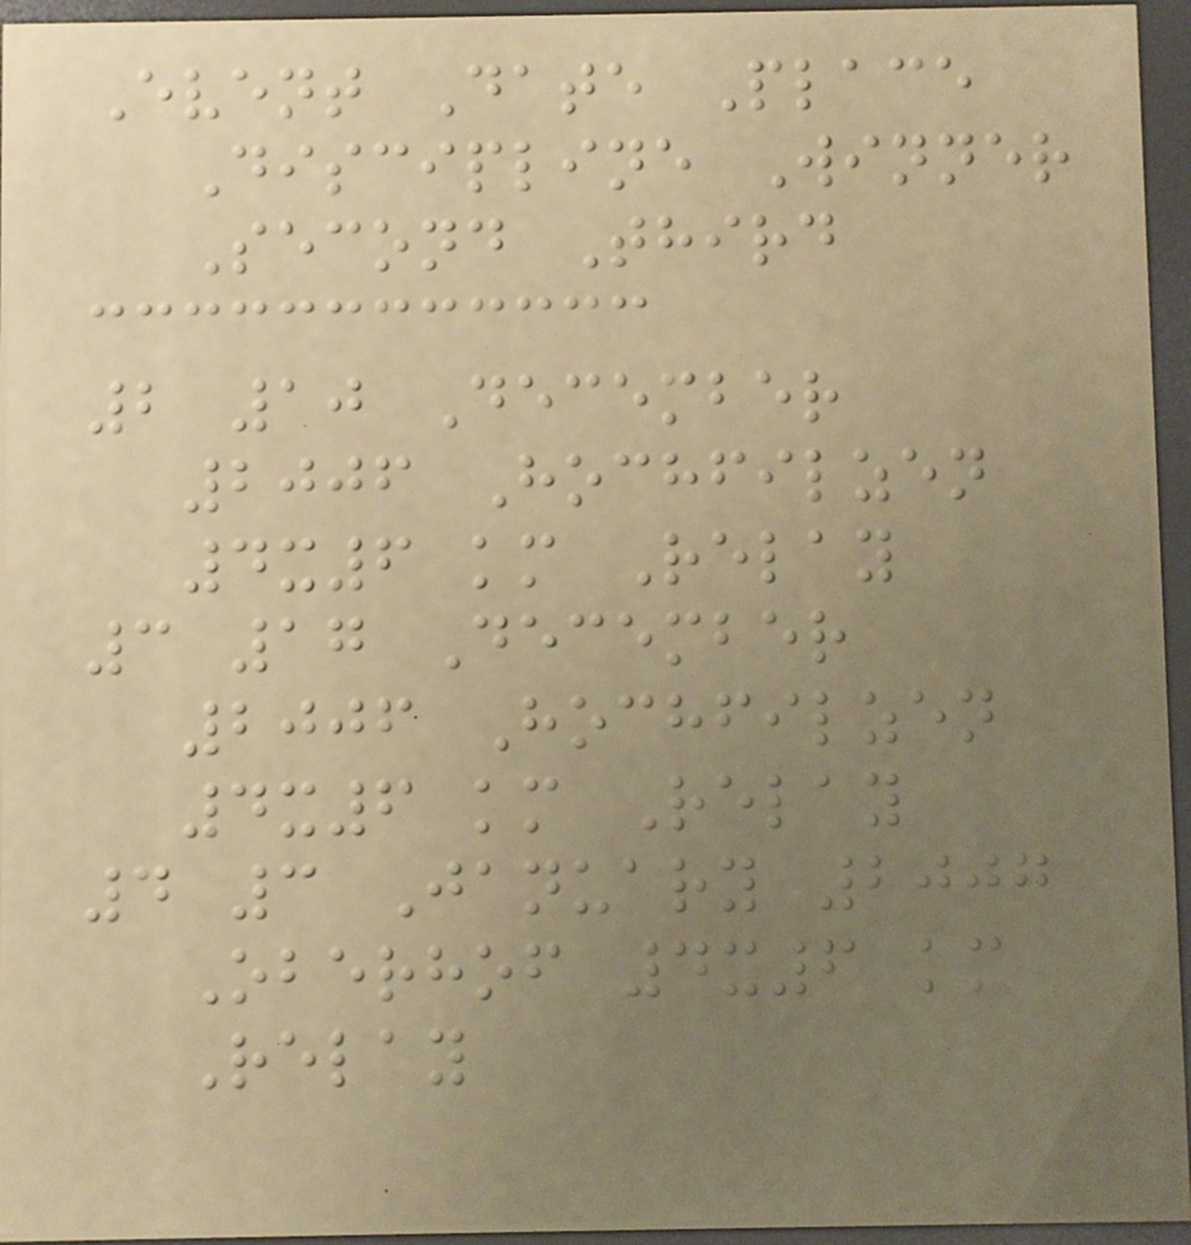Event Date Place
Discipline Winner
Second Third
2 10 December
2006 Hochfilzen
4x6 km Relay
3 17 December
2006 Hochfilzen
4x6 km Relay
4 3 January 2007
Oberhof 4x6 km
Relay
